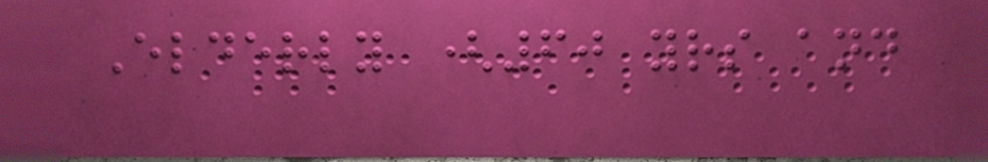Elderly (60 yrs and
